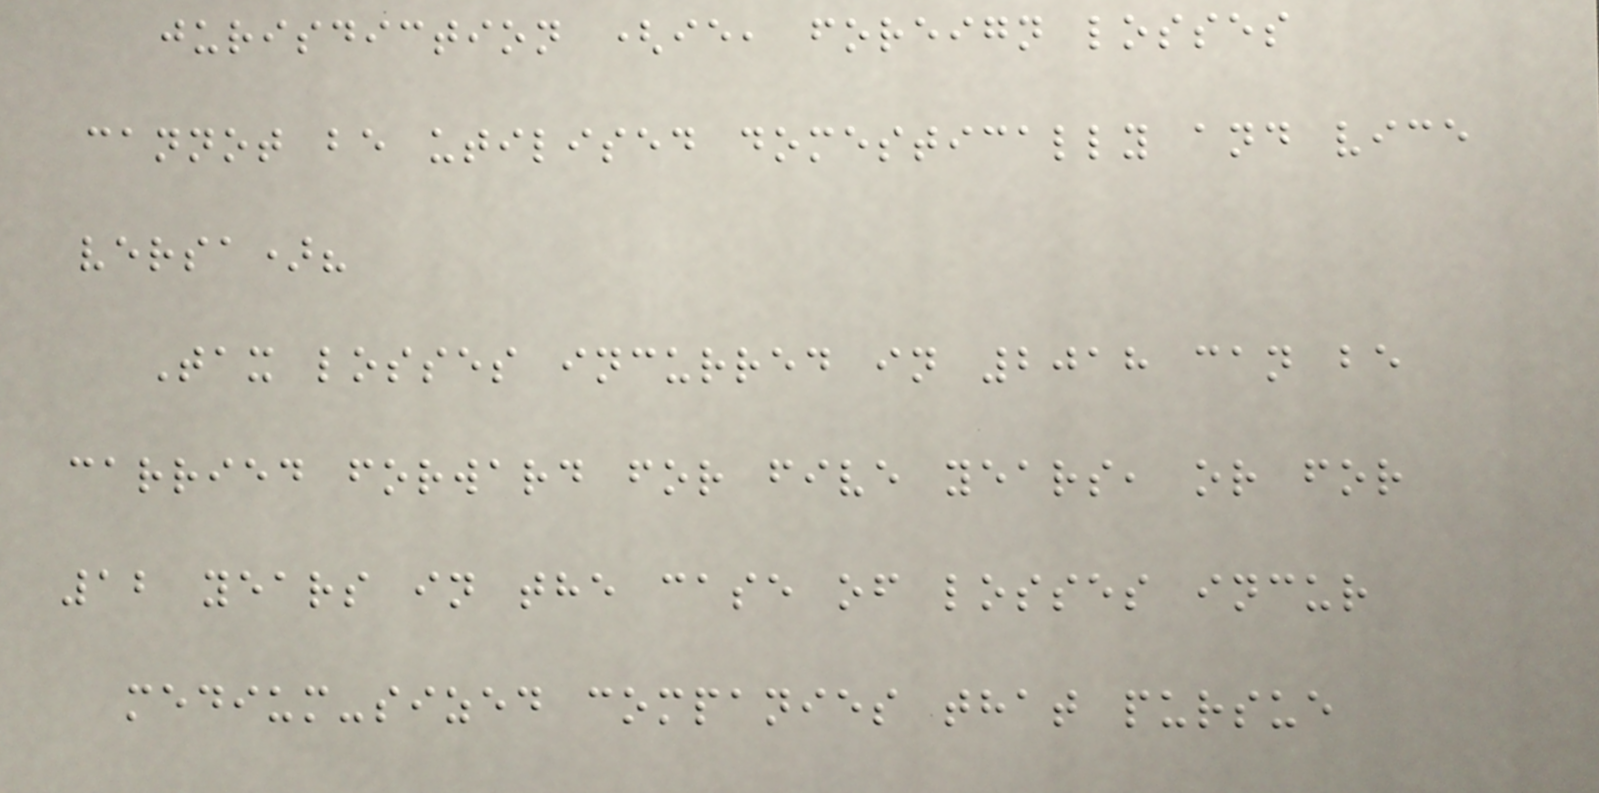jurisdiction (ie, foreign losses
cannot be utilised domestically and vice
versa)?
Tax losses incurred in 2018 can be
carried forward for five years, or for
12 years in the case of losses incur
medium-sized companies that pursue
